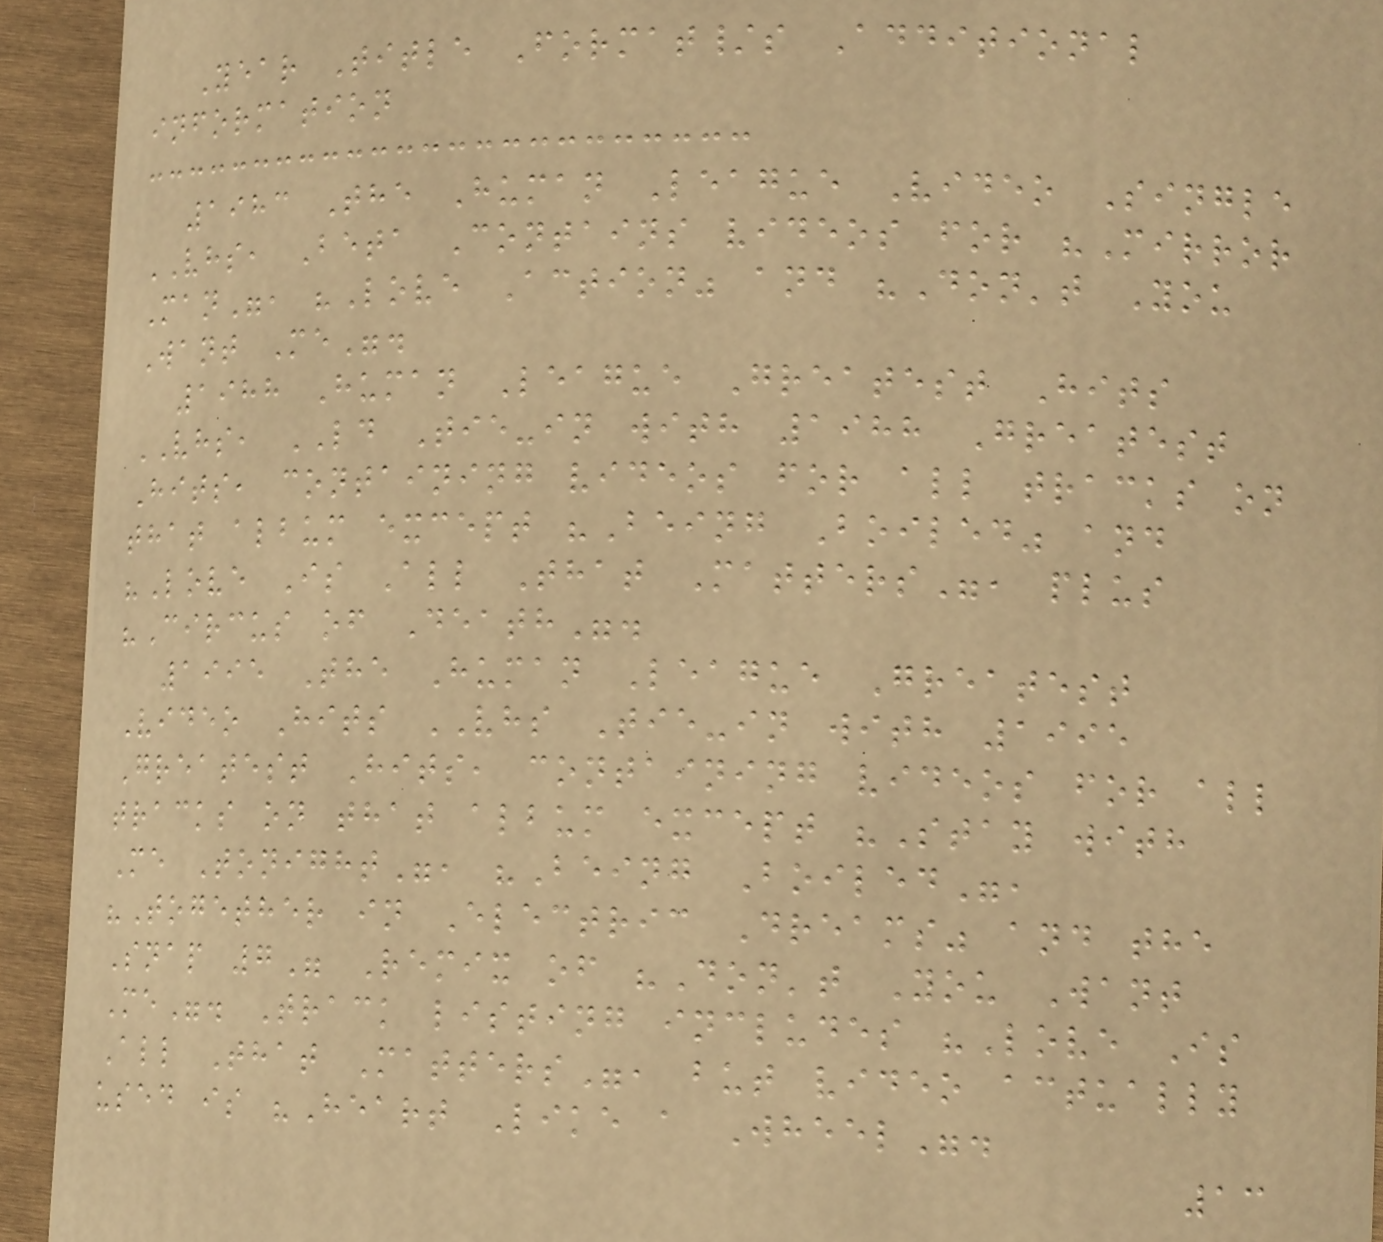Year Title Format/s Additional
information
1983 The Human League Video Single
VHS, Beta Contains videos for "Mirror
Man", "Love Action" and "Don't You
Want Me".
1988 Human League Greatest Hits
VHS, LD Tie-in with 1988 Greatest
Hits, containing videos for all tracks on
that album except "Being Boiled" and
"Love Is All That Matters", plus
"Circus of Death".
1995 The Human League Greatest
Video Hits VHS Tie-in with 1995
Greatest Hits, containing videos for all
tracks on that album except "Stay with
Me Tonight", "Being Boiled",
"Together in Electric Dreams" and the
Snap 7" Remix of "Don't You Want
Me". Track listing includes "Love Is
All That Matters", but video actually
used is "Heart Like a Wheel".
13
